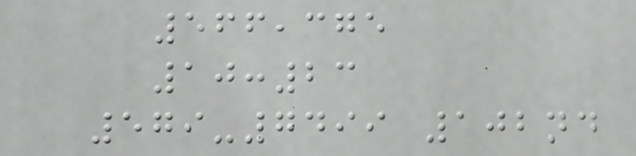566,375
10:23
579-7499 102nd
